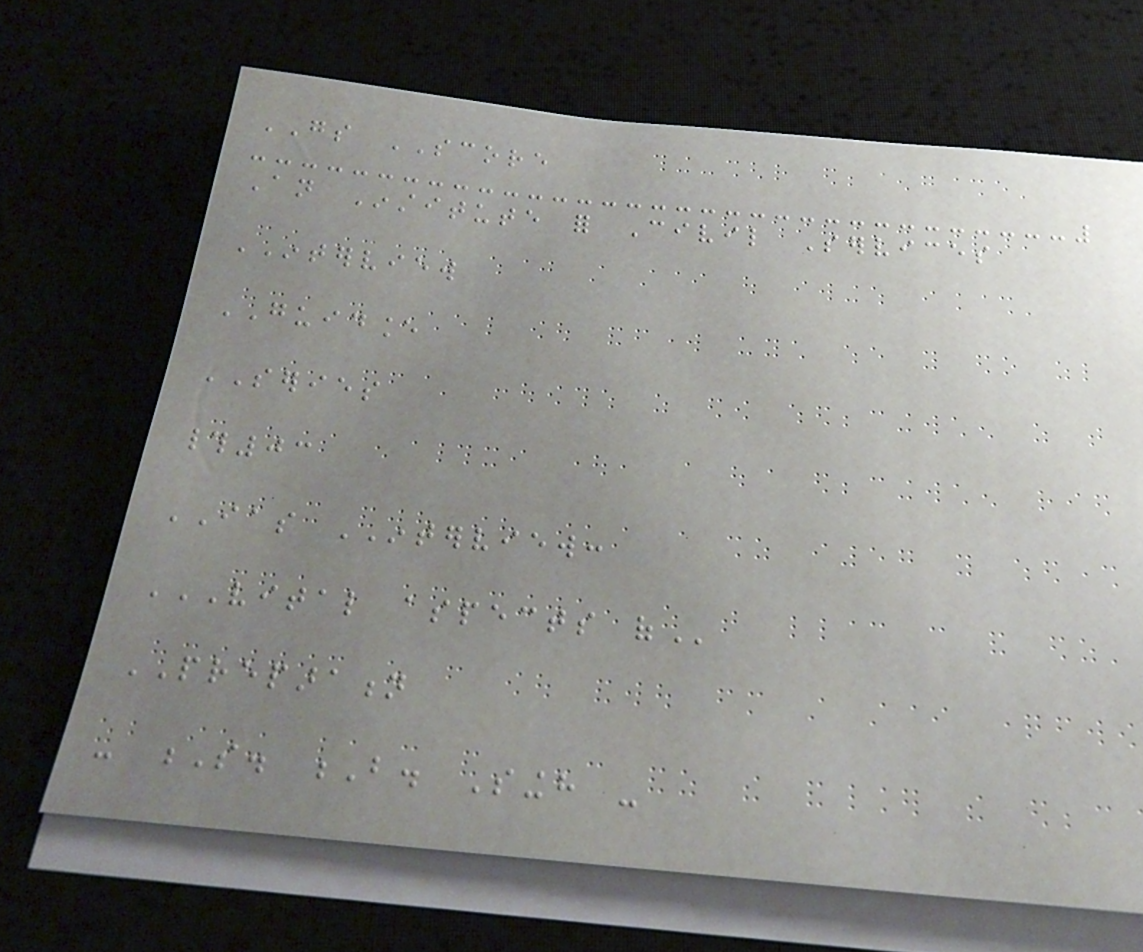GS SCORE
An Institute for Civil Services
INTERVIEW
GUIDANCE
SERIES
#03
IAS INTERVIEW:
VITAL ASPECTS OF
PREPARATION
- S. B. Singh -
